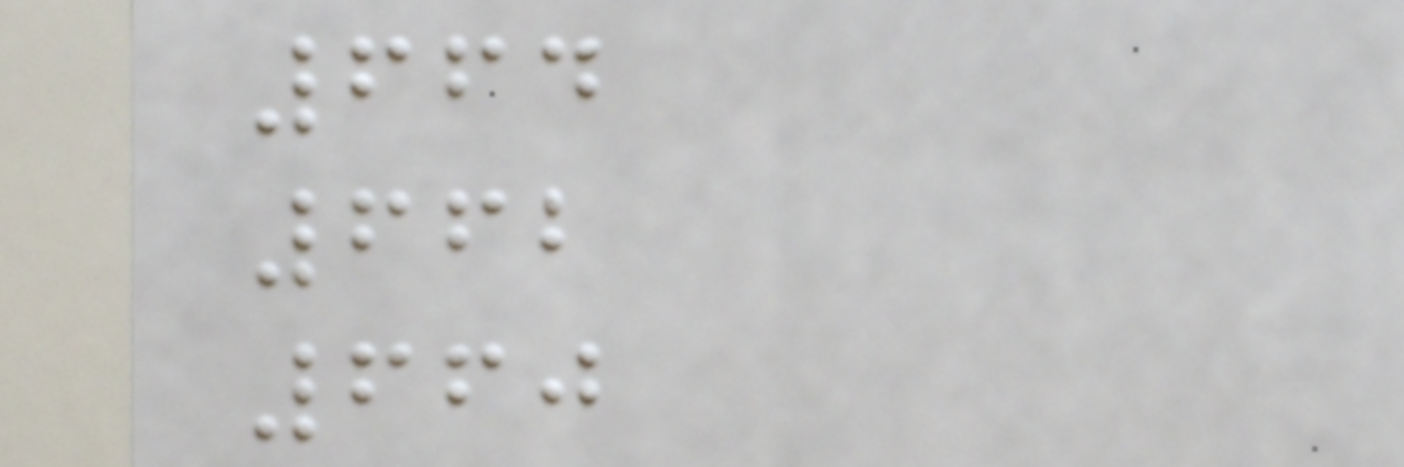664
662
660
